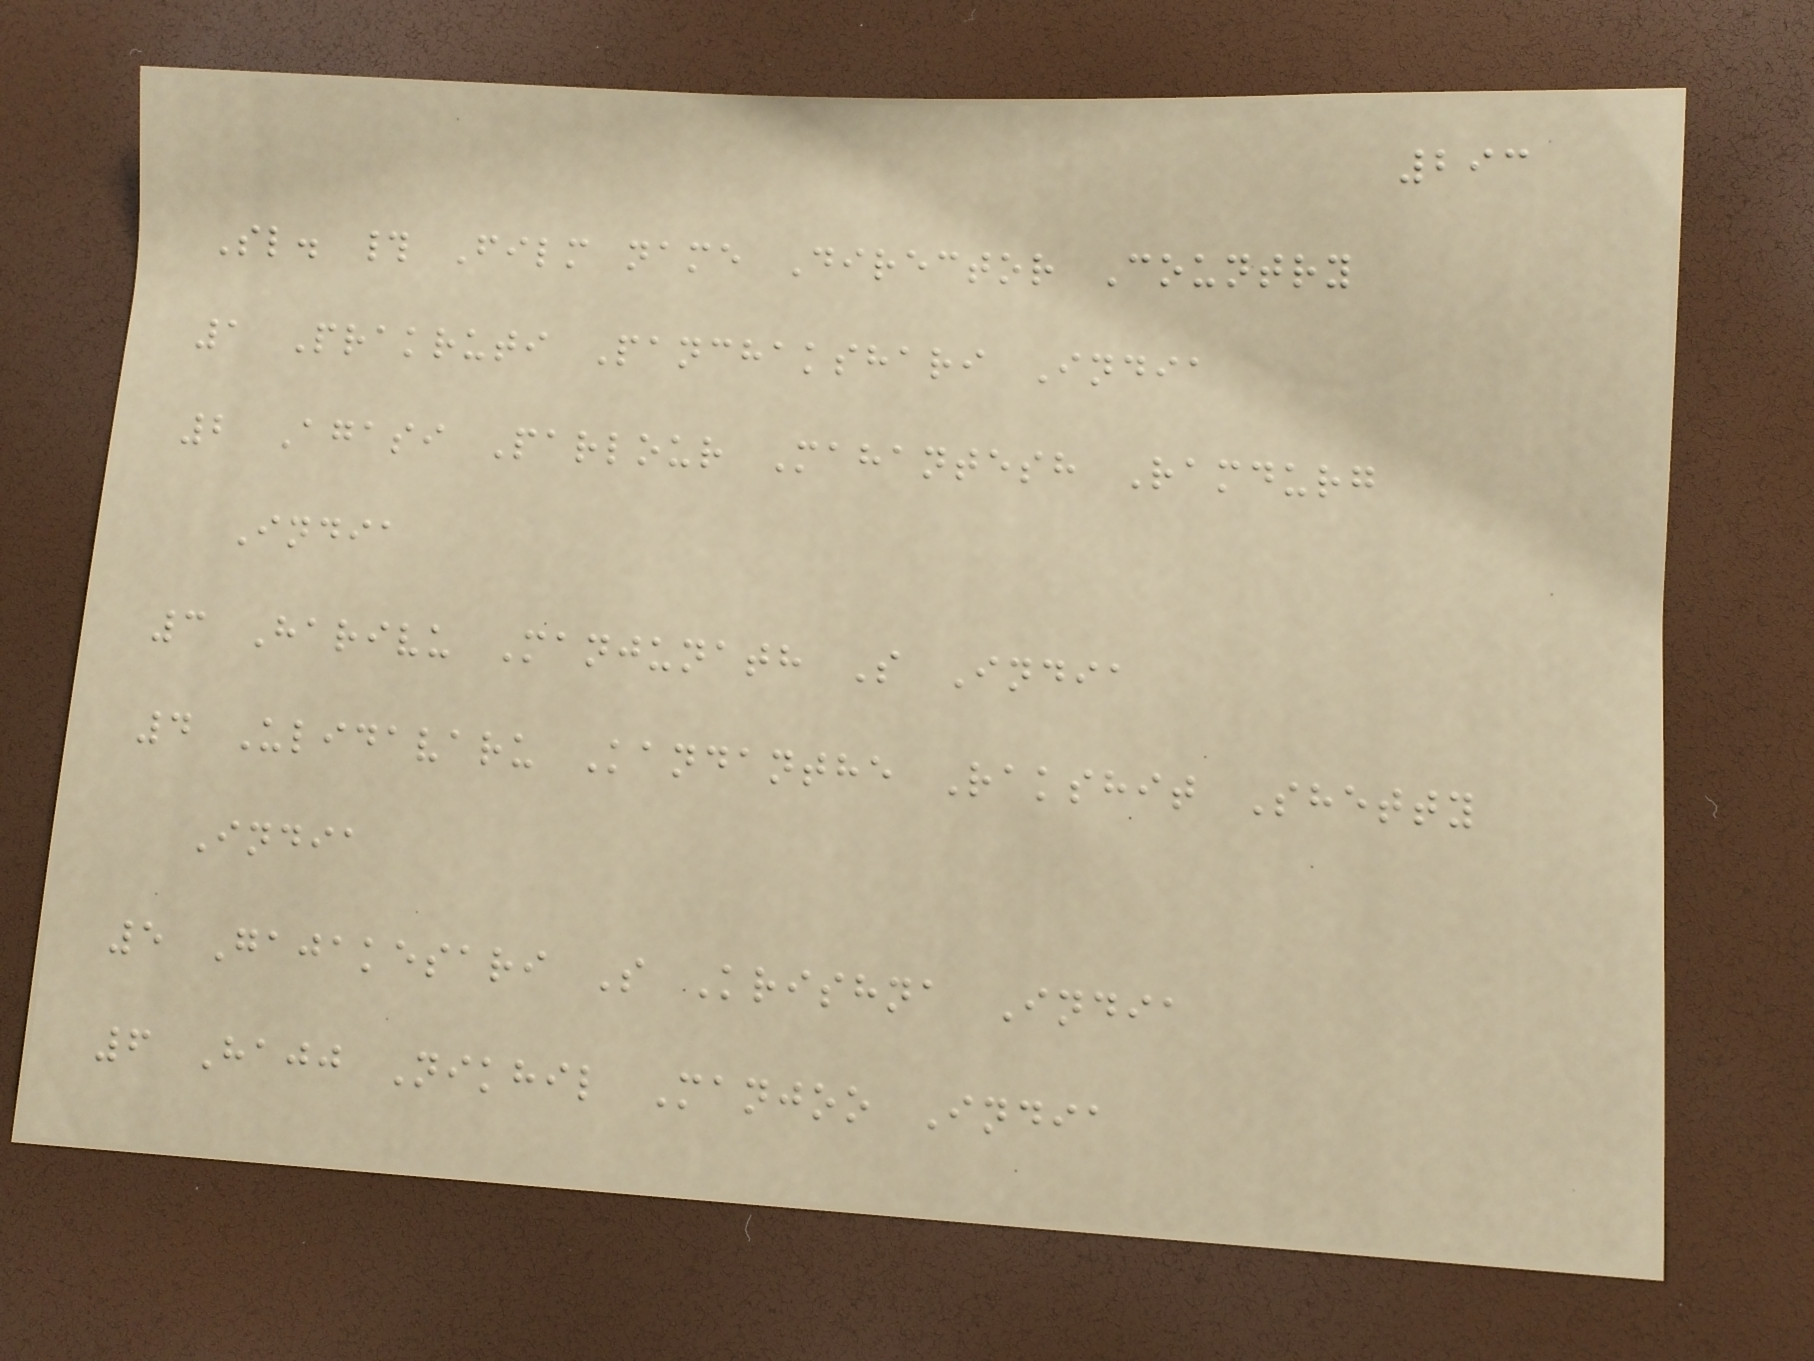293
Sl. # Film name Director Country
1 Prakruti Panchakshari India
2 Agasi Parlour Mahantesh Ramdurg
India
3 Harivu Manjunath S India
4 Ulidavaru Kandanthe Rakshit Shetty
India
5 Gajakesari S Krishna India
6 Hajj Nikhil Manjoo India
